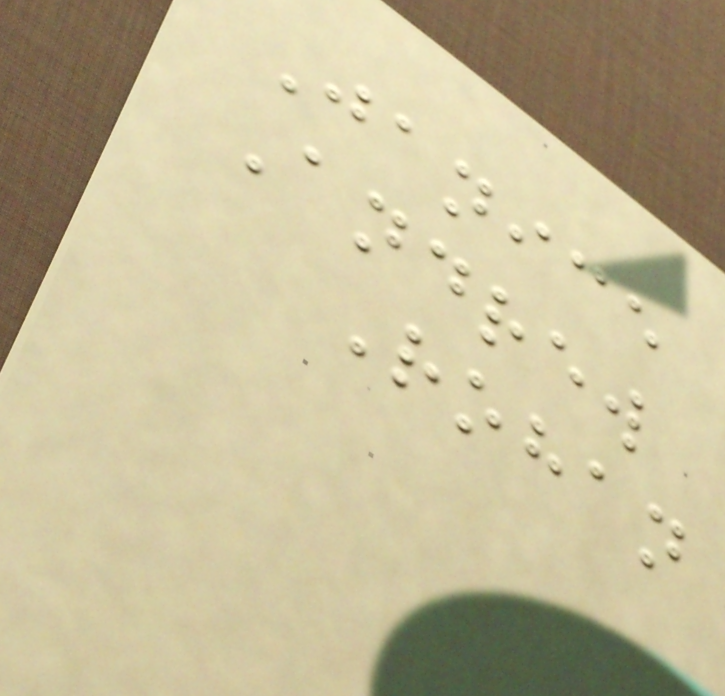Janice
Andrew
Rohan
